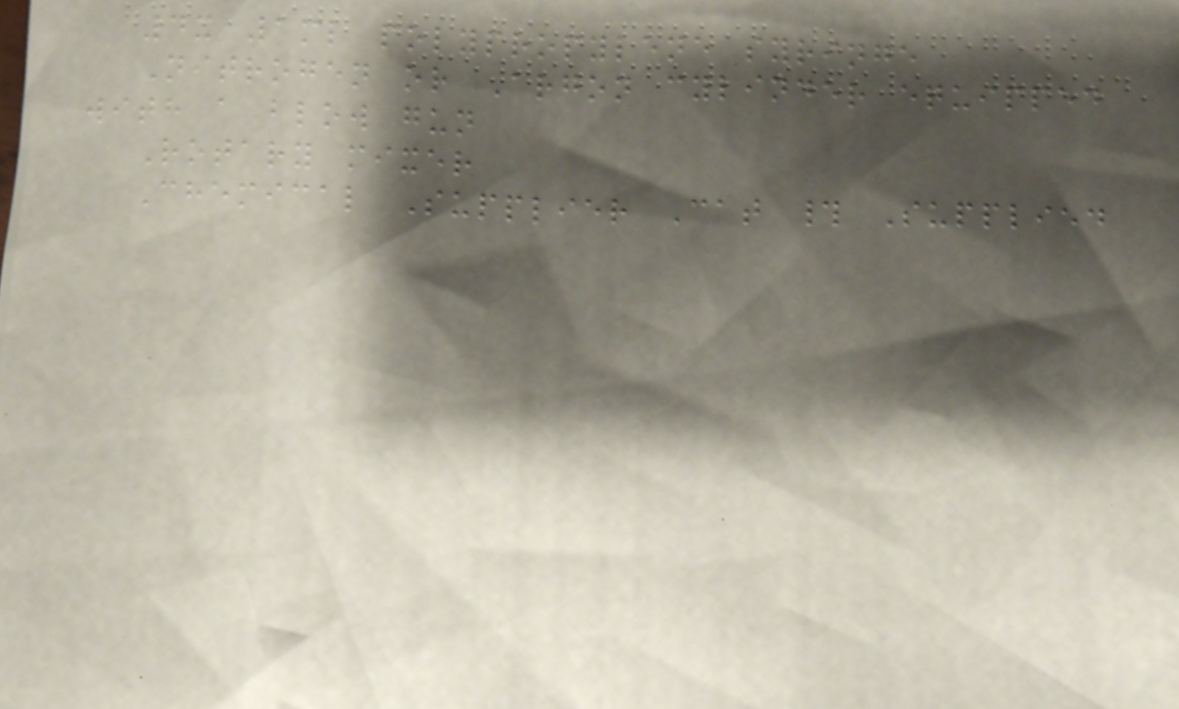4x 1ml polypropylene syringe
Nitrogen or Argon cylinder equipped
with a blow gun
Rotary mixer
Chemical Supplier Cat # Supplied
